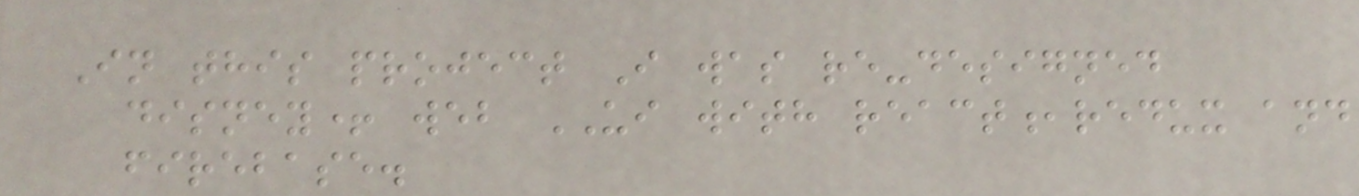In this project I was re-designed
disney+ web UI with react,redux and
firebase.
